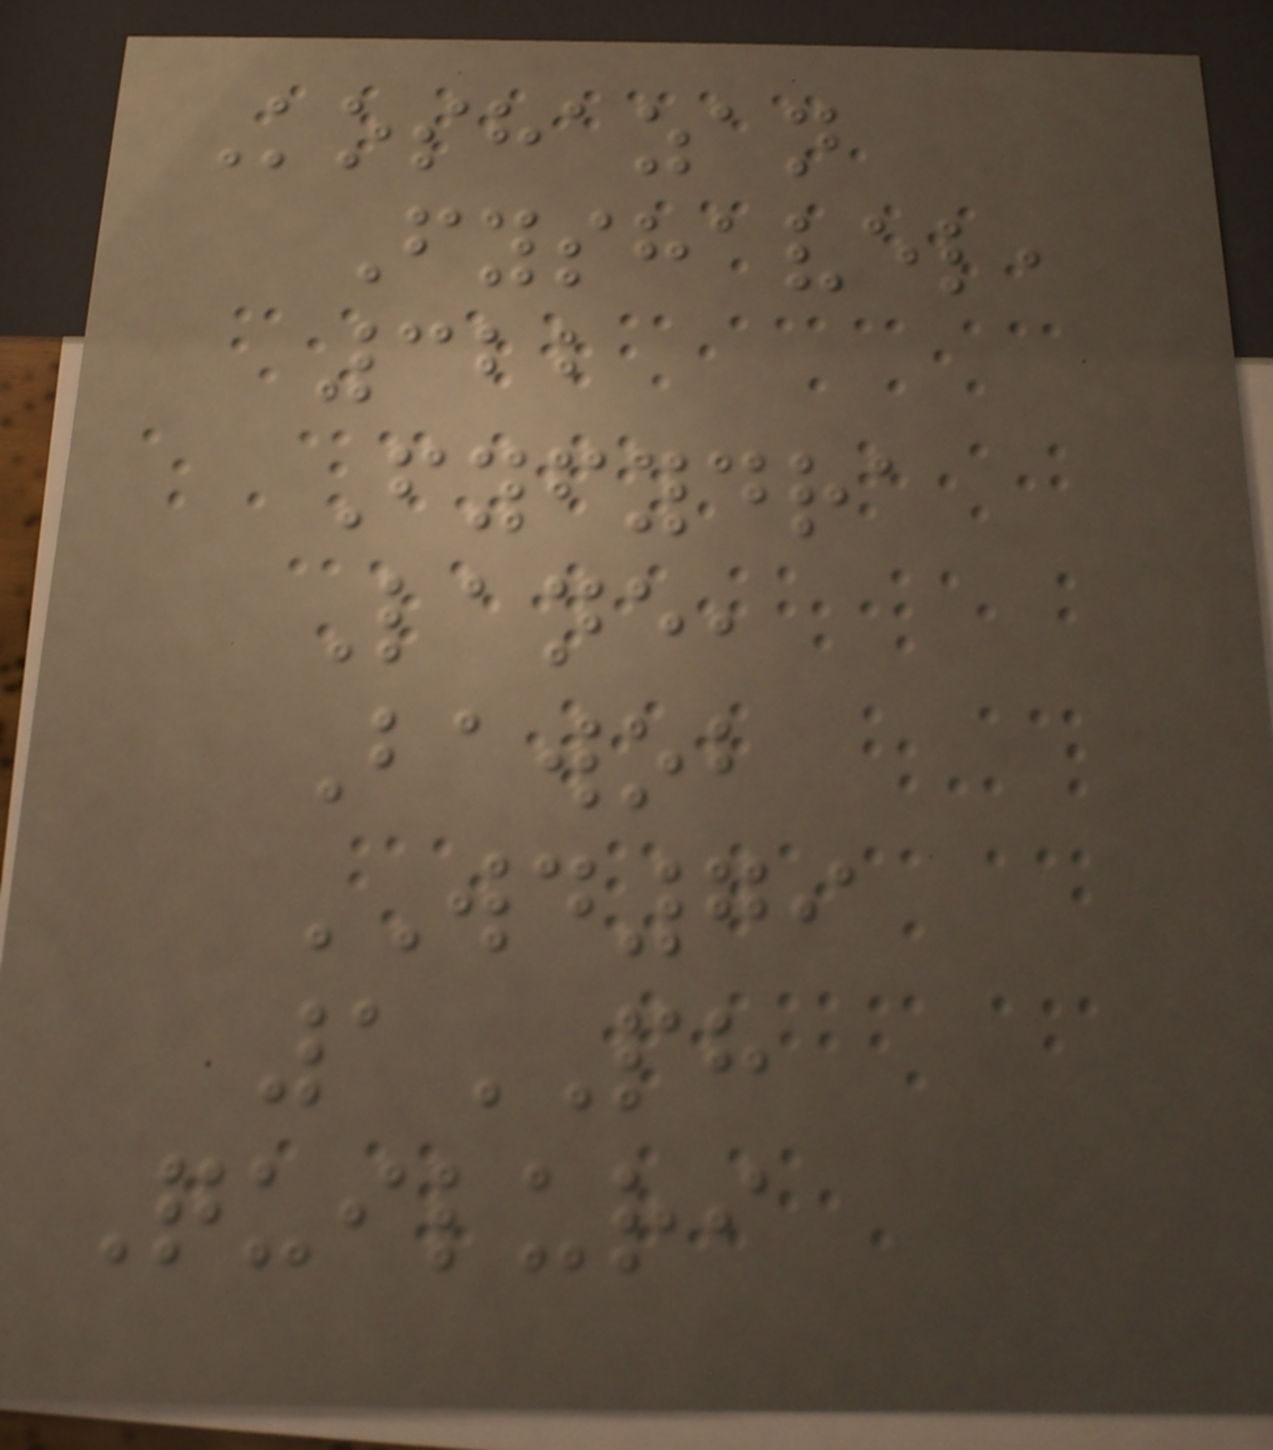Koshazan
Fyshavel,
322
Fyfydra
Lane,
Bawob
WD79
1PH
Quiluri
